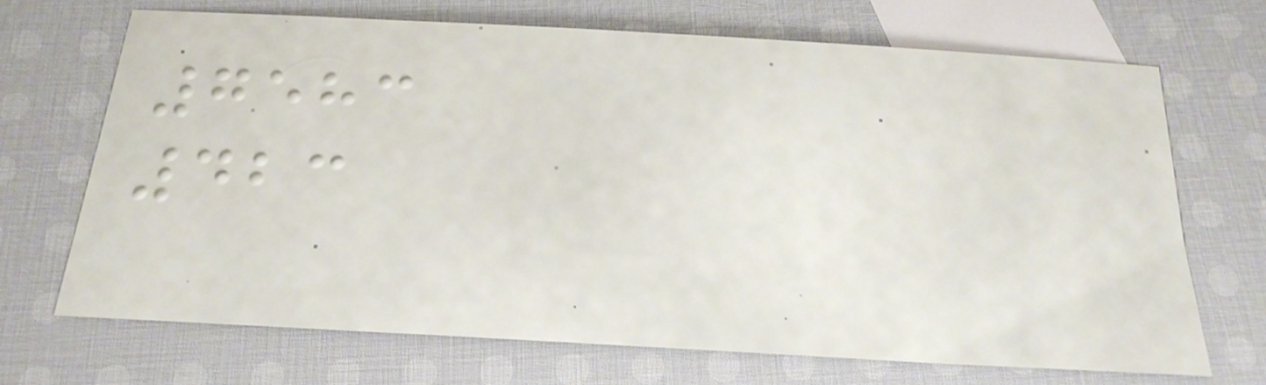7583
423
